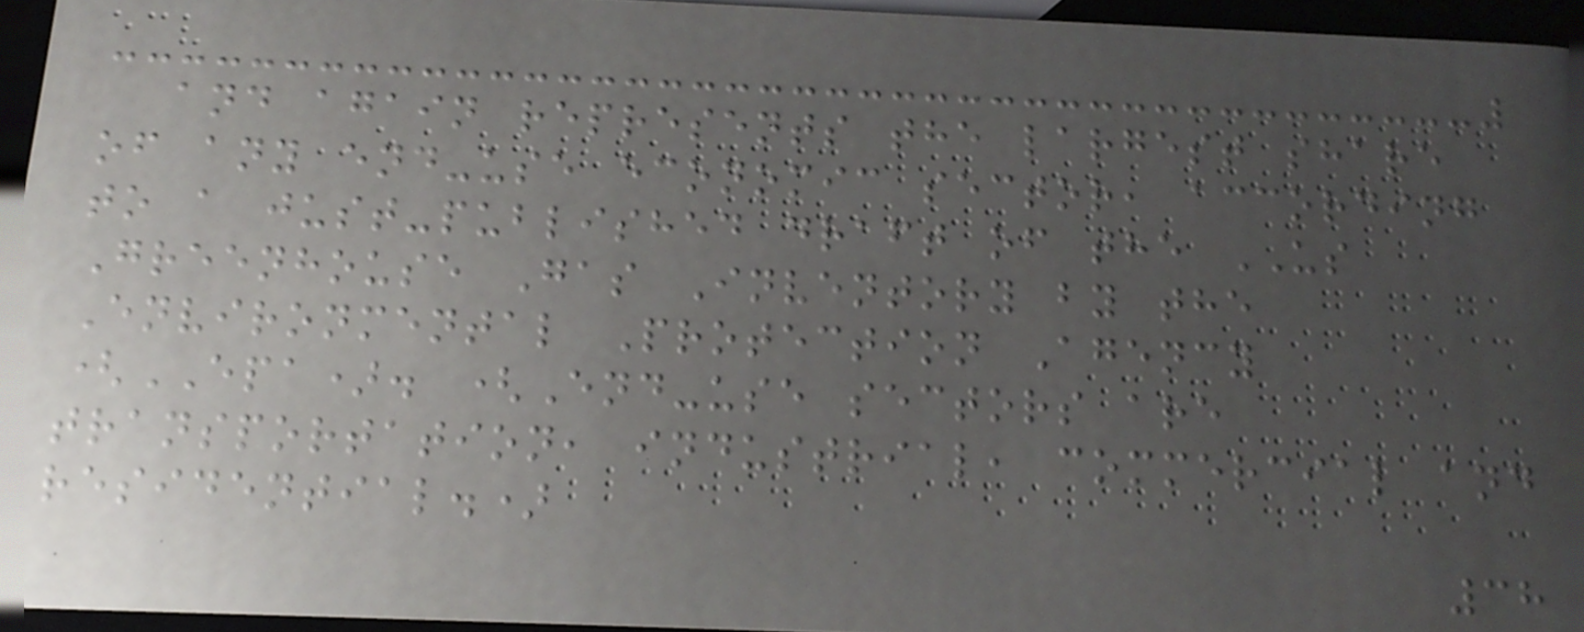and again represents the largest share
of any end-use economic sector, according
to a just-published draft of the US
Greenhouse Gas Inventory by the
Environmental Protection Agency
(EPA). (End-use sectors are
transportation, industrial, commercial and
residential.)
38
